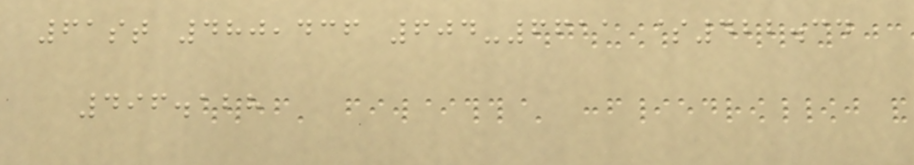61st 480,436 604-6611 $422.34
496.128
